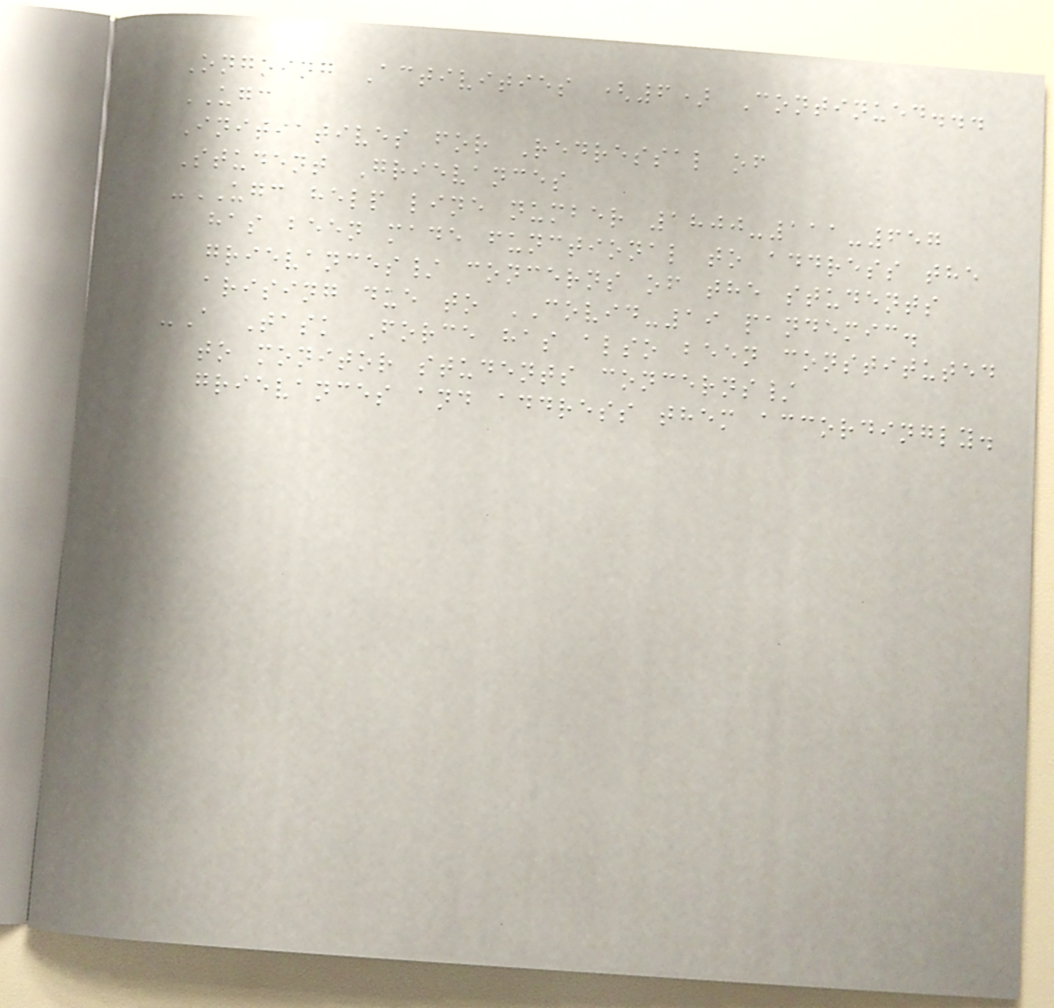Ongoing Activities (6) Continued...
UGC
Initiatives for Redressal of
Student Grievances
-UGC help line number 1800-111-657
has been made functional to address the
grievances/ concerns of the students
arising due to COVID-19 pandemic.
-A Task Force has also been constituted
to monitor students concerns/
grievances and address them accordingly.
